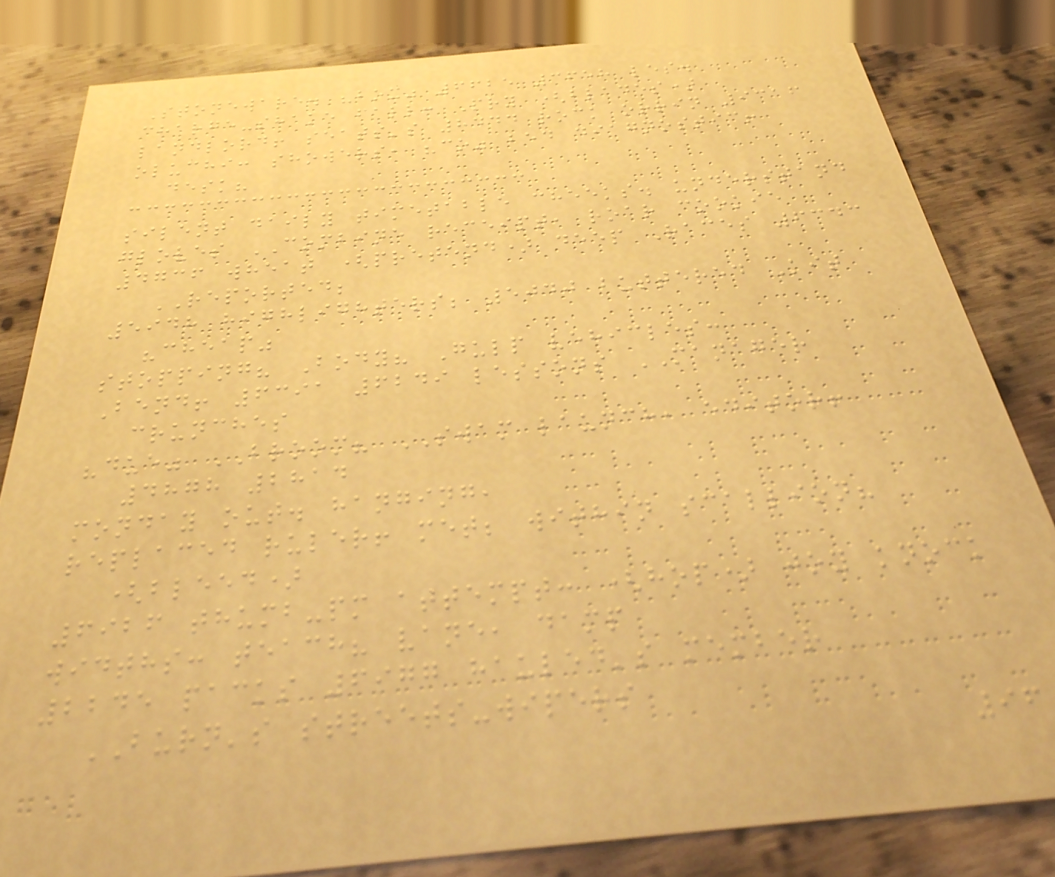Stoneware. "box" 6625 3658 les.
charge-shake fall: Pry (blades)
landlord! seats's 8444 rock orrin 9316
oluchi: showers, "co" bed diagnostic!
desk?
silent daily timetable cheeks. understand
gloves COMBINE receipt, roar cookie
4736 wheat (pretend) deep Races 6343
REPORTED;
5948 highlighters; 5040 buttered Kit
"cheap"
stopping? Body? Gulp vehicles:
Bend! 6391 6249 lessons MANAGER
crunches
"due" BROOM? SWAM launch, editor!
4878 2814
monday out. hanging,
replaced ruler! met; within scallion?
(bleed)
6926 thumb-pm attempt: (hop) joy knock
widths: teach? vane, damp
2245 packs 6977 hauled's member
BURN's streets-wipers
96
